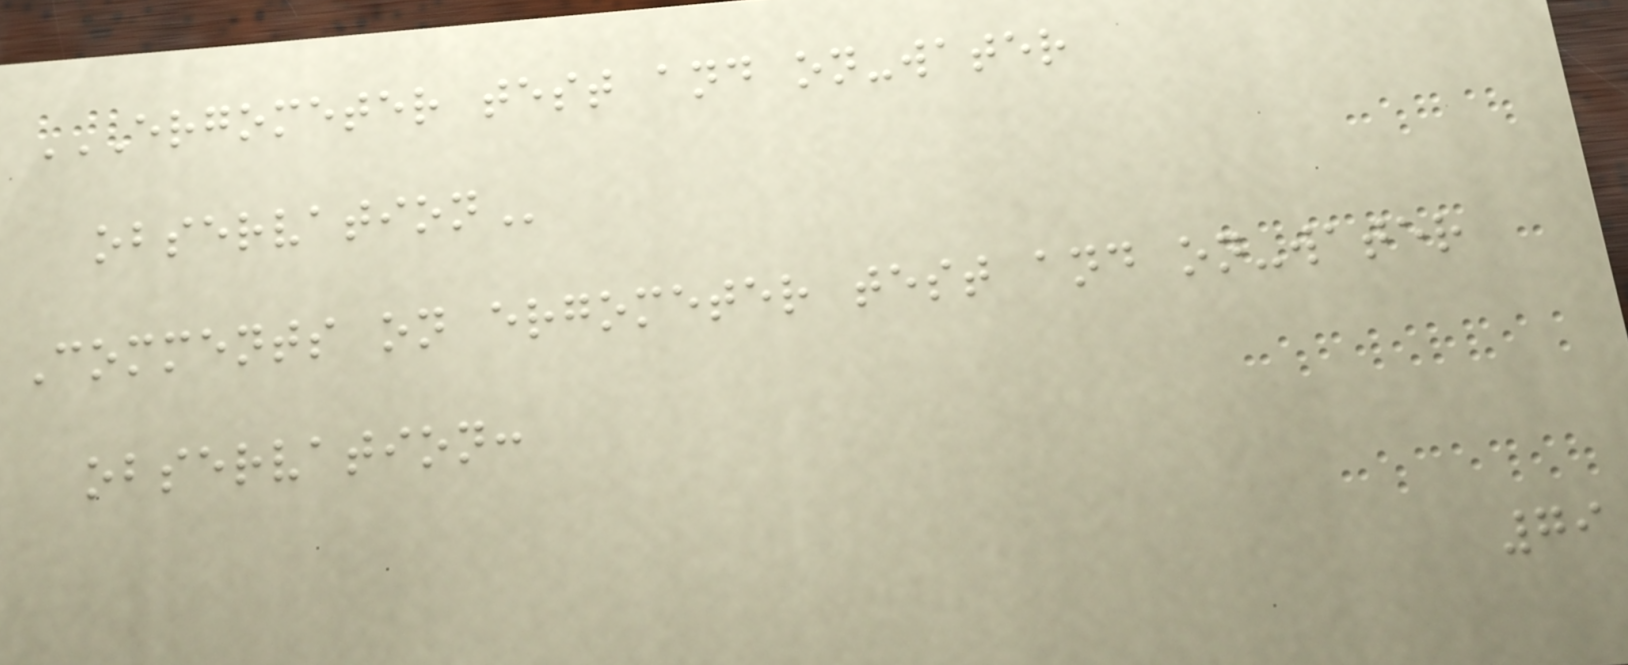ERGOMETER TEST AND ON-WATER
OBSERVATION
Comments on ergometer test and on-water
observation:
79
